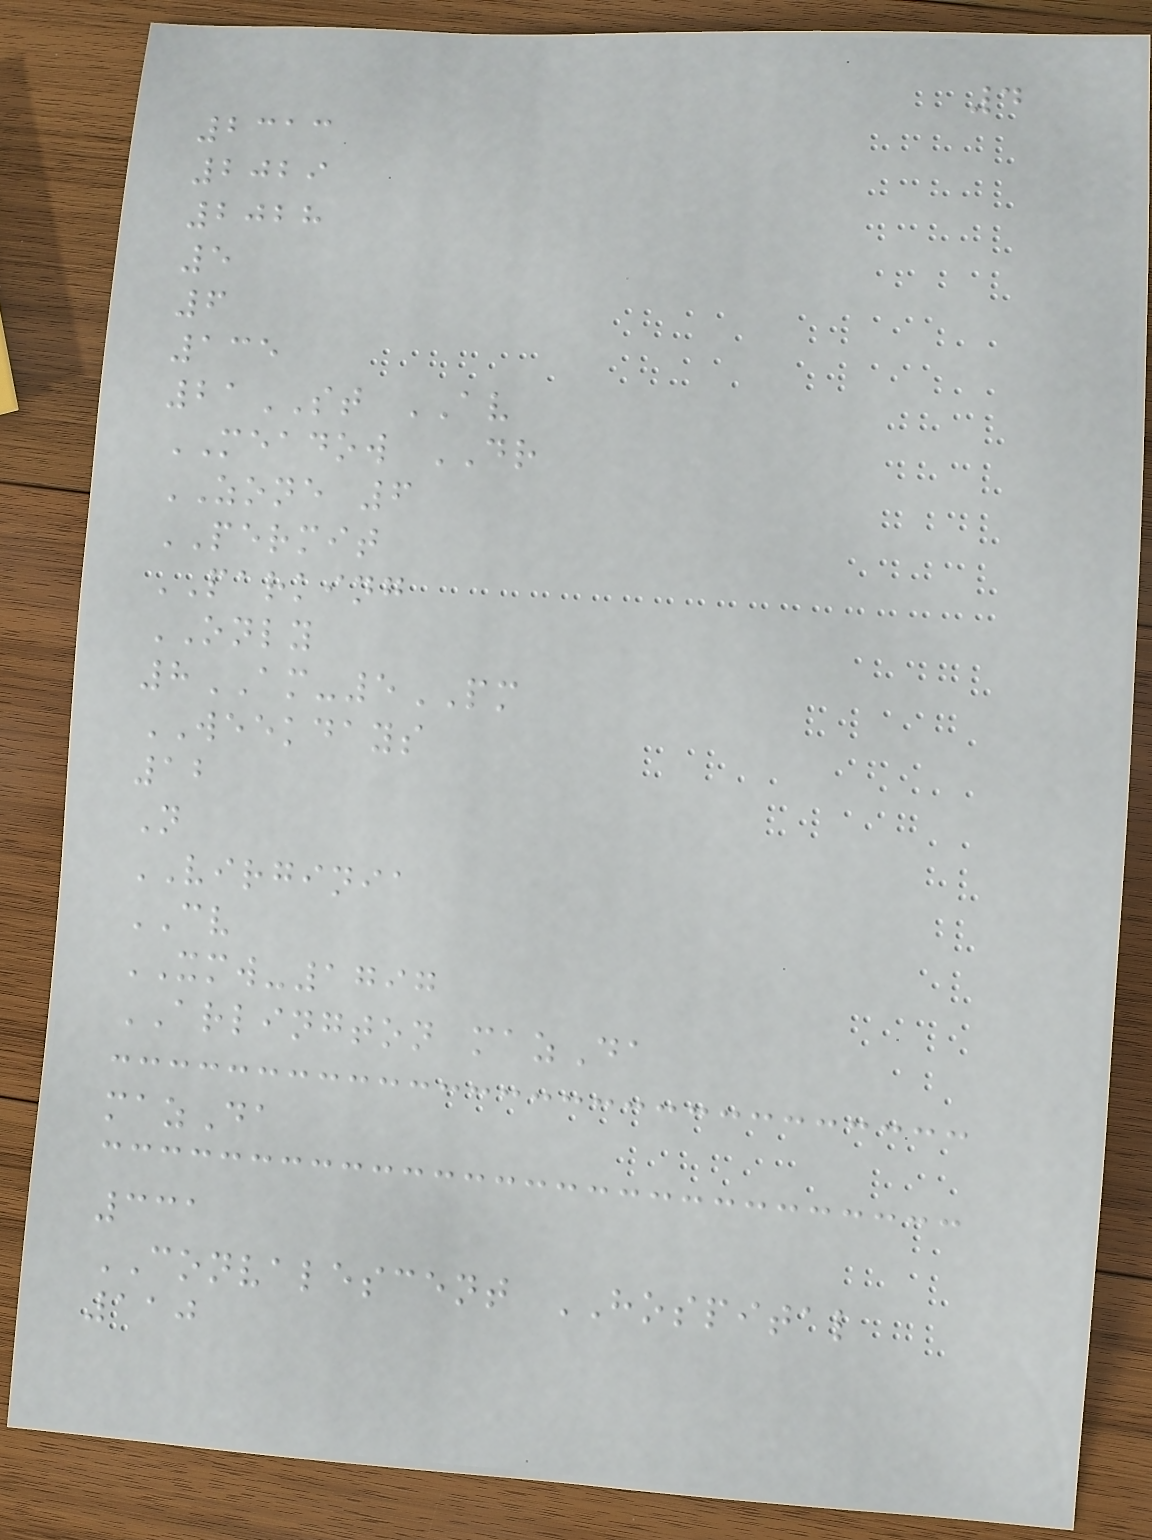4
2313
2029
2028
5
6
135
21ST AV
MEADOW DR
ZONE 6
PERMIT
PARKING
ONLY
8AM-5PM
WEEKDAYS
12
N
VIRGINIA
CV
XMW-1797
ARLINGTON mazDa
mazDa
331
CONVALESCENT HOSPITAL
110
